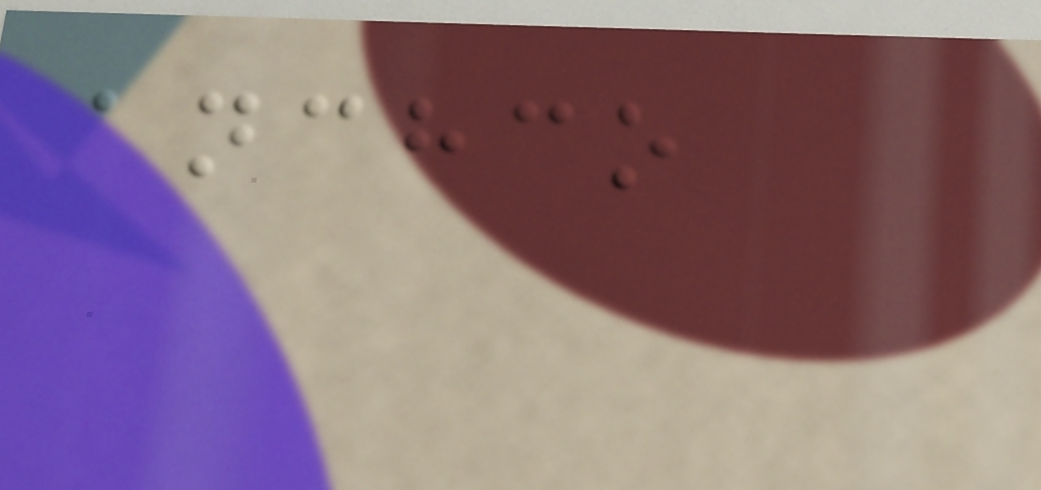anchco
